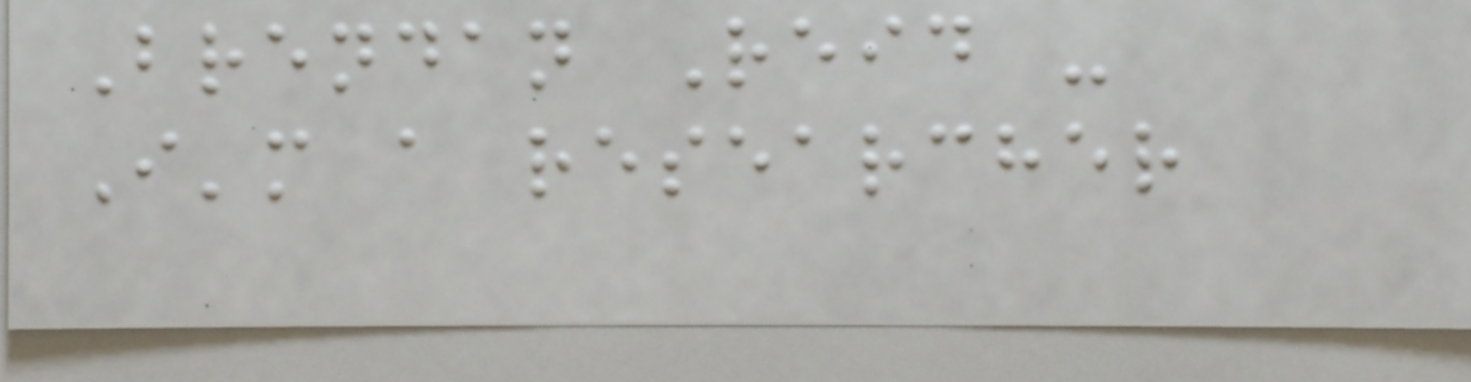Brendan Reid -
I'm a researcher
